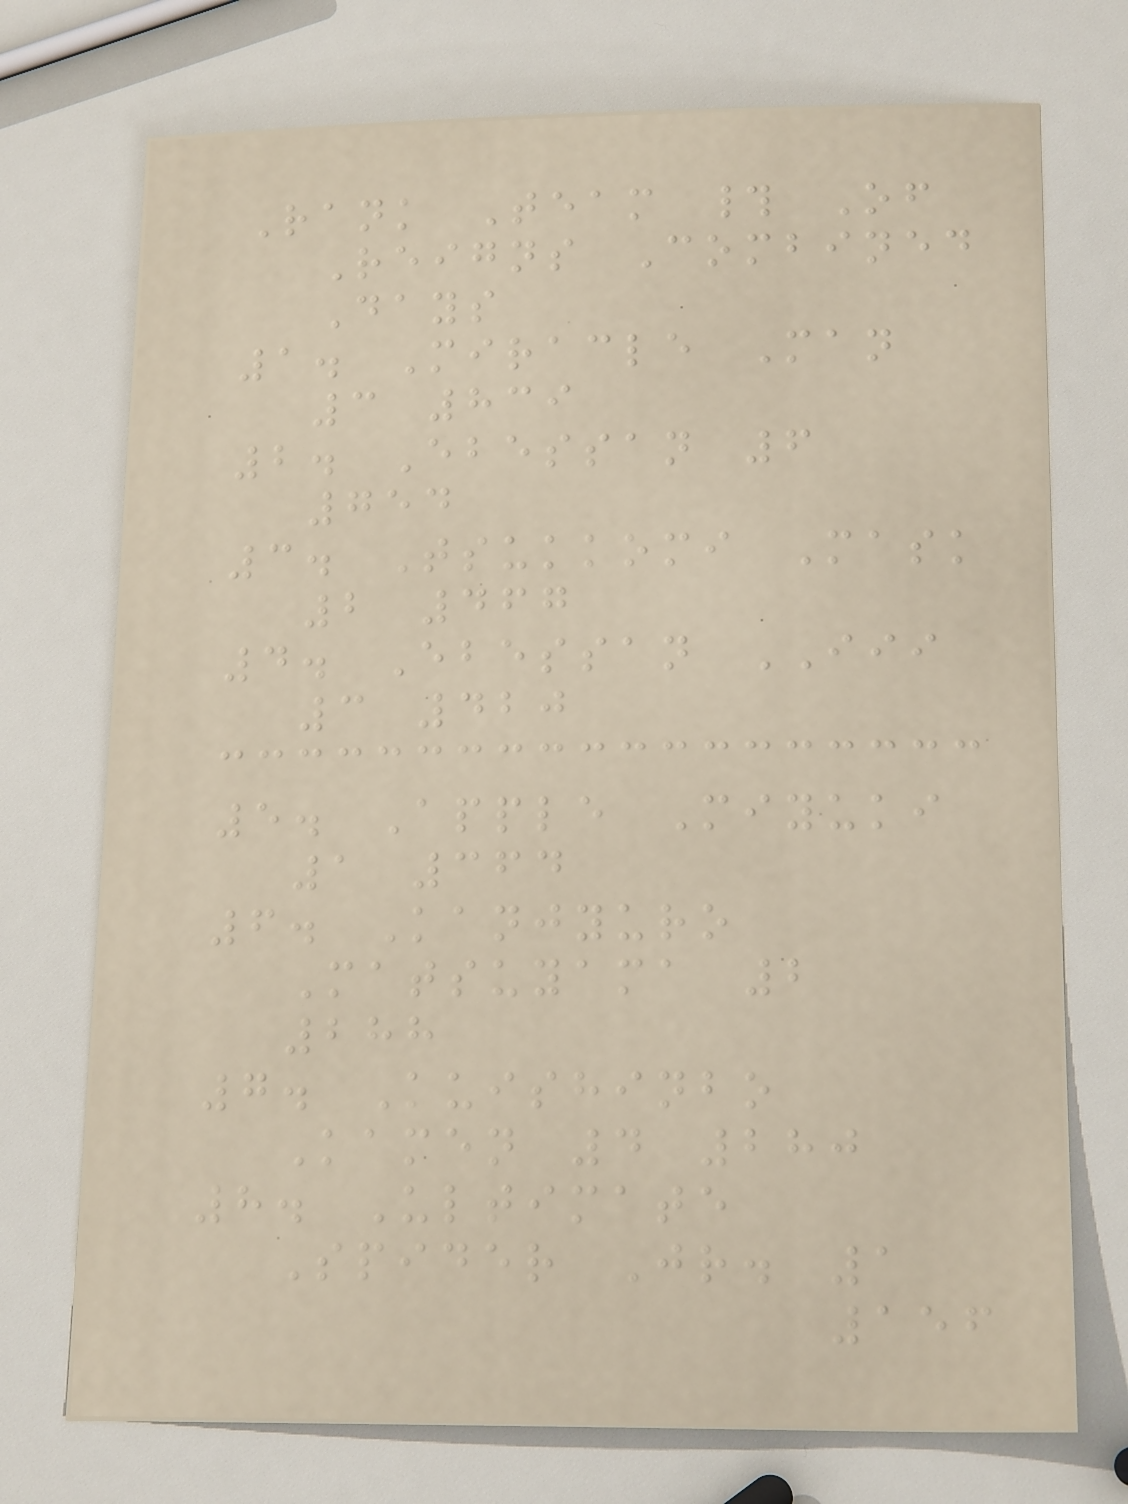Rank Team # Of
Reigns Combined
Days
1. Miracle Man
3 839
2. Ebessan 6
754
3. Tsukkomi Mask
2 467
4. Ebessan III
3 420
5. Apple Miyuki
1 364
6. Kanjyuro
Matsuyama 2
288
7. Kuishinbo
Kamen 4 280
8. Ultimate
Spider Jr. 1
156
